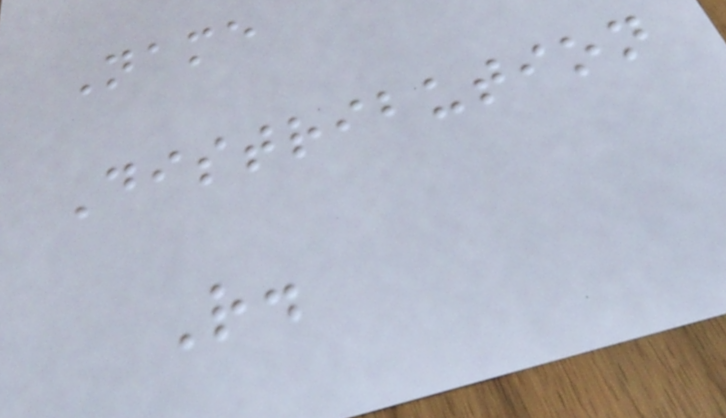Name
Distribution
R.
